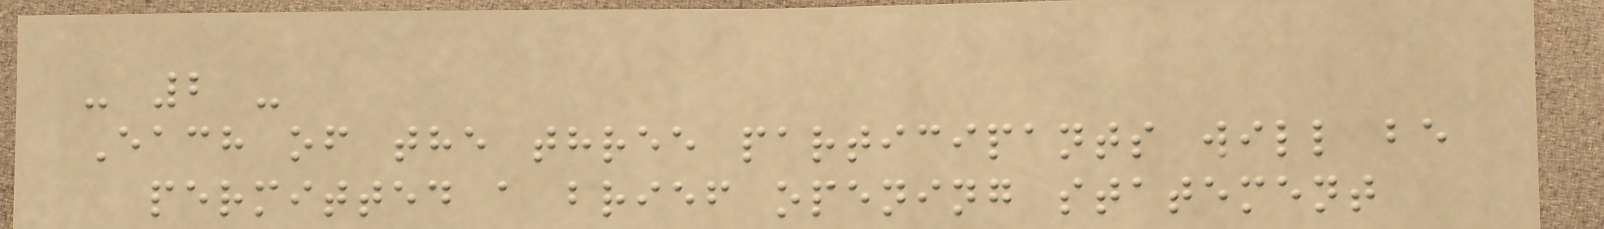- 2 -
Each of the three participants will be
permitted a brief opening statement
